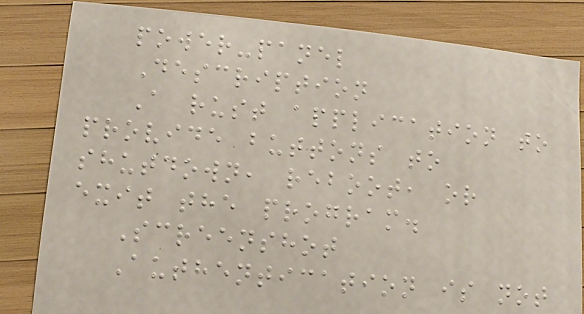power-panel
Description
A rust application to
provide buttons to
shutdown, reboot, or
exit the program.
Screenshot
Authentication is not
